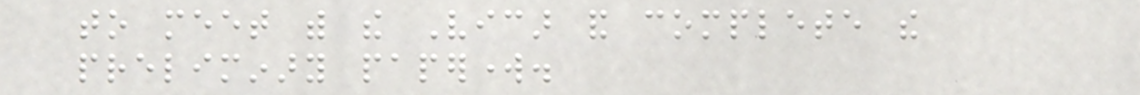to meet with the Vicar and complete the
preliminary paperwork.
